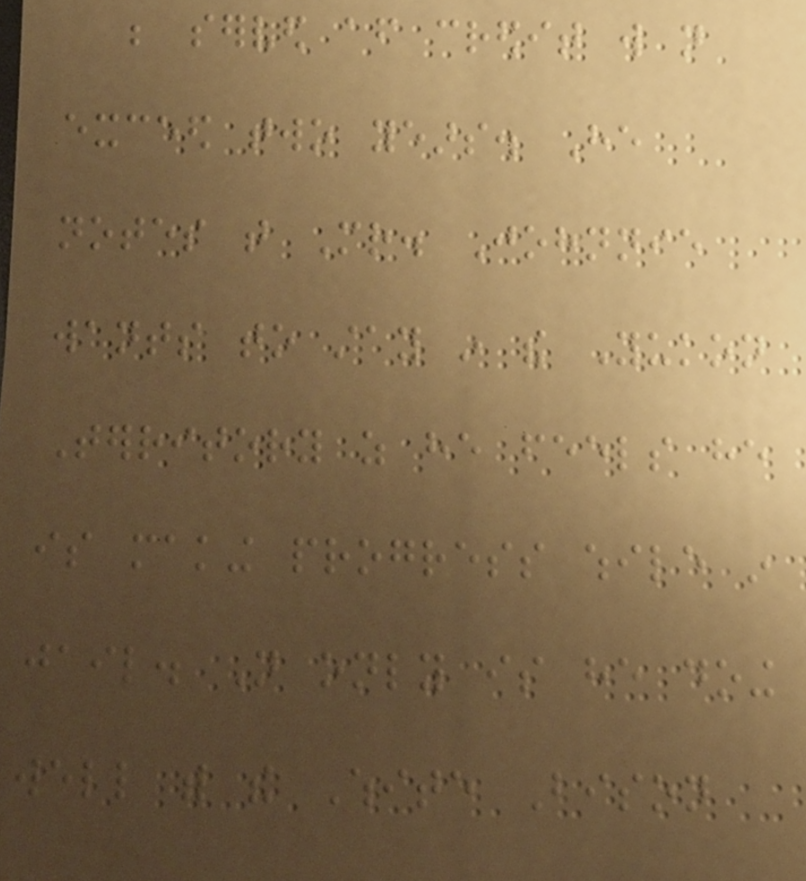be served after credit will not
exceed two years. He
notes that Mr. Johnnie
wants to stay in the Yukon
Territory as he feels he
is making progress while in
jail. Not only is he doing
well with the White Bison
